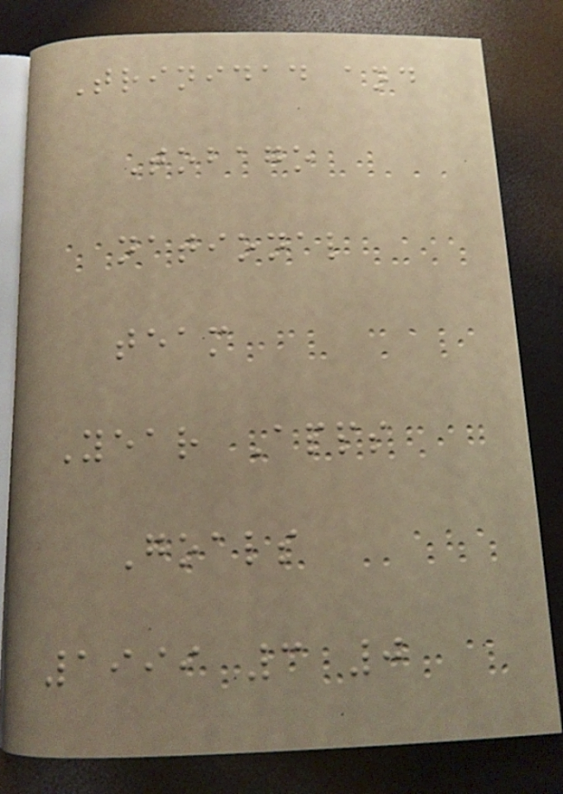Trinidad and
Tobago
national
team
Year Apps
Goals
1999 3 0
